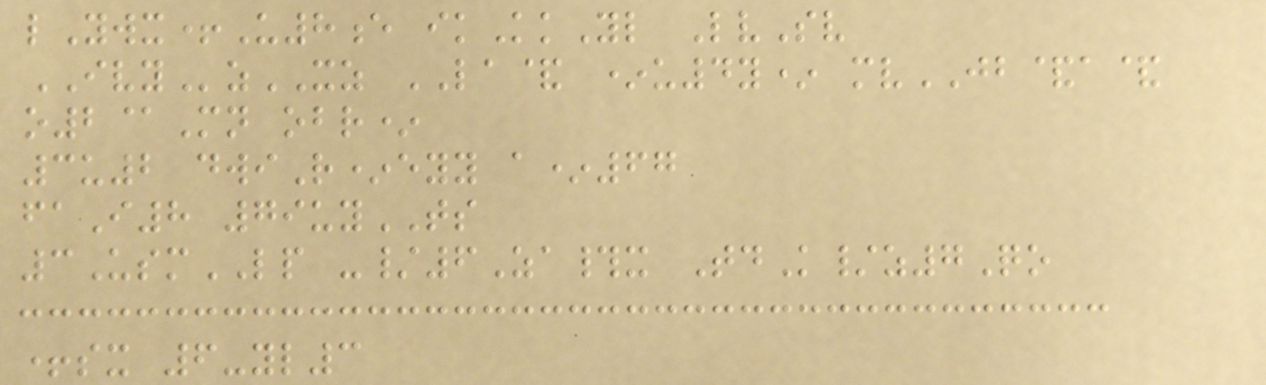lYwx+U8e ikKkYl LvSv
IVYzXZ LA& *u4y* mvJB&a&
o2@Mn obr*
3u2 dwiR*eyy a*67
faI8 79uyTS
3UsmLP -/6Za#x TdK/z7Qo
+sx 6-yl3
